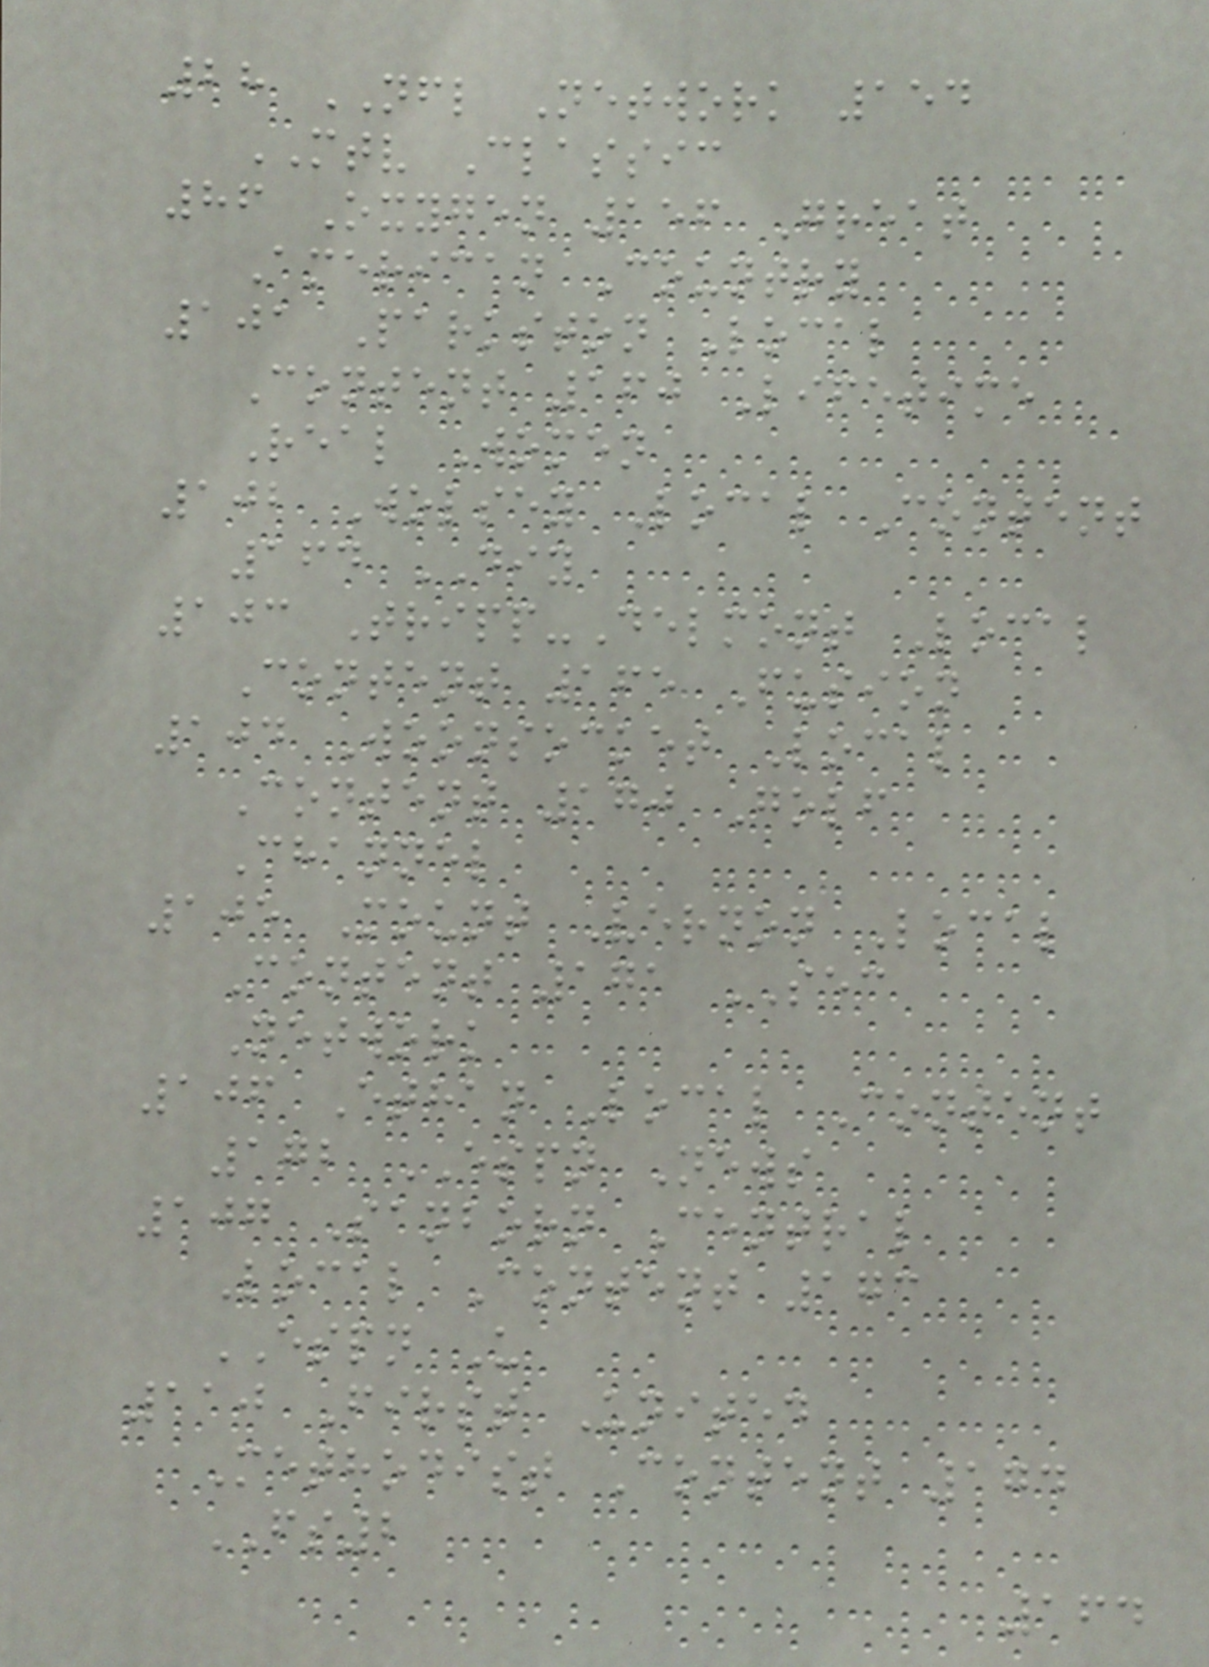28 NFL Network 154
MTV Classic
86 Oxygen 156 Great
American Country
101 Parkston Local
Content 160 Lifetime
Real Women
102 Wolsey Local Content
164 DIY
103 Tripp-Delmont Local
Content 165 Fusion
104 Woonsocket Local
Content 170 Golf
Channel
105 Mount Vernon Local
Content 171 SEC
Network
106 Ethan Local Content
172 ESPN News
107 Sanborn Central
Local Content 173
ESPN U
110 First United
Methodist Content 174
FS2
164
